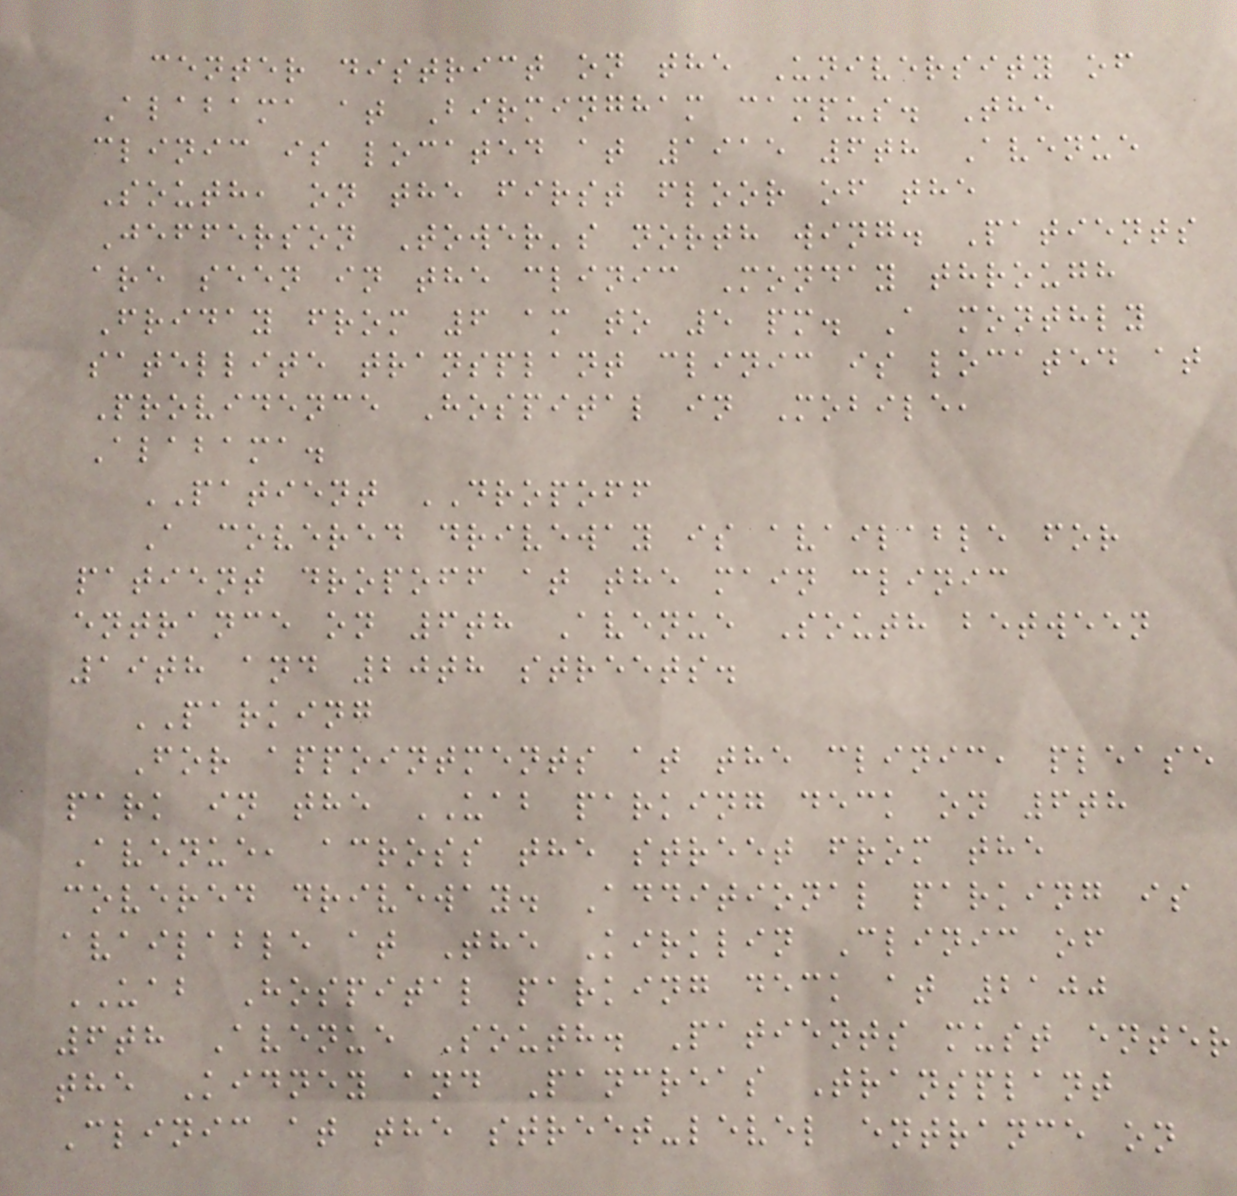center district on the University of
Alabama at Birmingham campus. The
clinic is located at 1915 6th Avenue
South, on the first floor of the
Jefferson Tower's north wing. Patients
are seen in the clinic Monday through
Friday from 6 am to 5 pm. A monthly
satellite transplant clinic is located at
Providence Hospital in Mobile,
Alabama.
PATIENT DROPOFF
A covered driveway is available for
patient dropoff at the main clinic
entrance on 6th Avenue South between
19th and 20th streets.
PARKING
For appointments at the clinic, please
park in the UAB parking deck on 6th
Avenue, across the street from the
covered driveway. Additional parking is
available at The Kirklin Clinic of
UAB Hospital parking deck at 2100
6th Avenue South. Patients must enter
the Kidney and Pancreas Transplant
Clinic at the street-level entrance on
